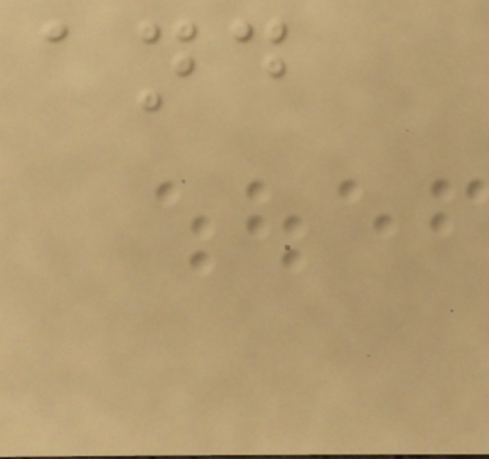and
